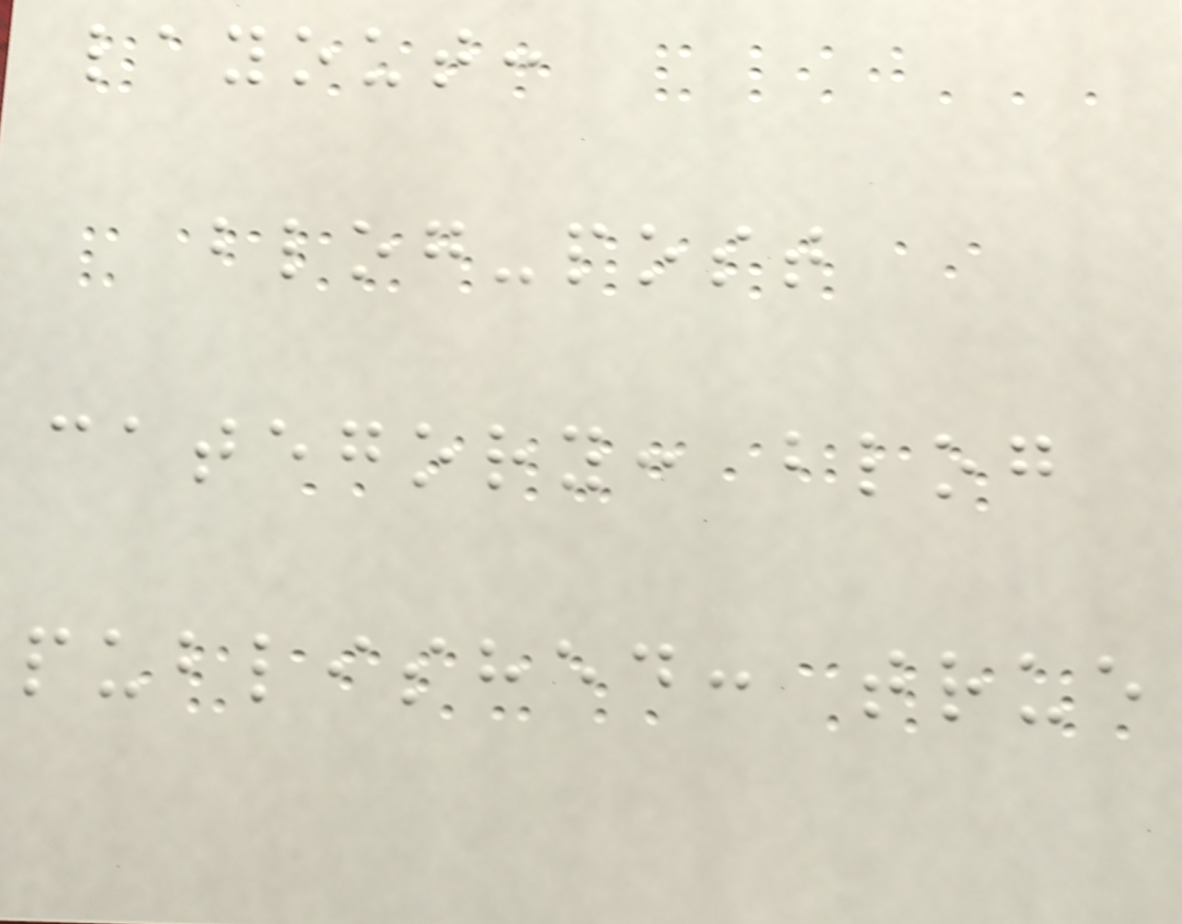layout:
blog-post
category: blog
published: true
